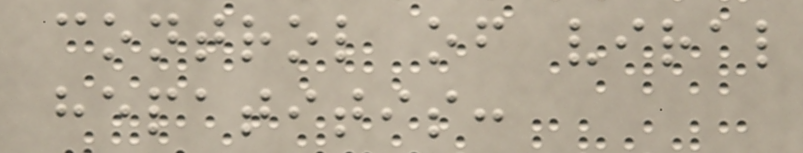control of viral
hepatitis:
